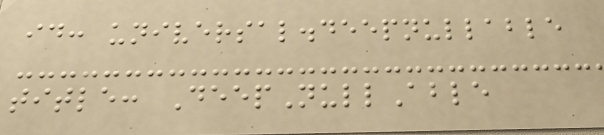id: universal.deepnullable
title: DeepNullAble
